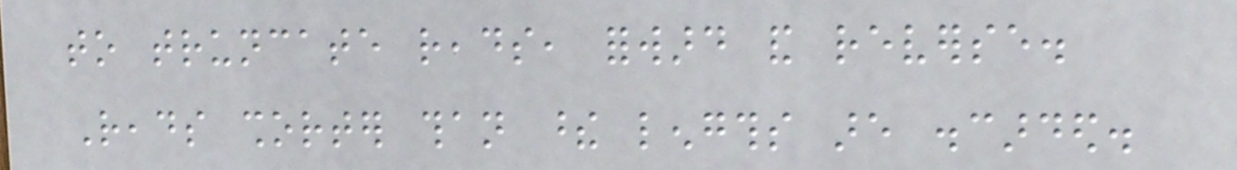to truncate reads, forward and reverse.
Reads shorter than these lengths are discarded.
